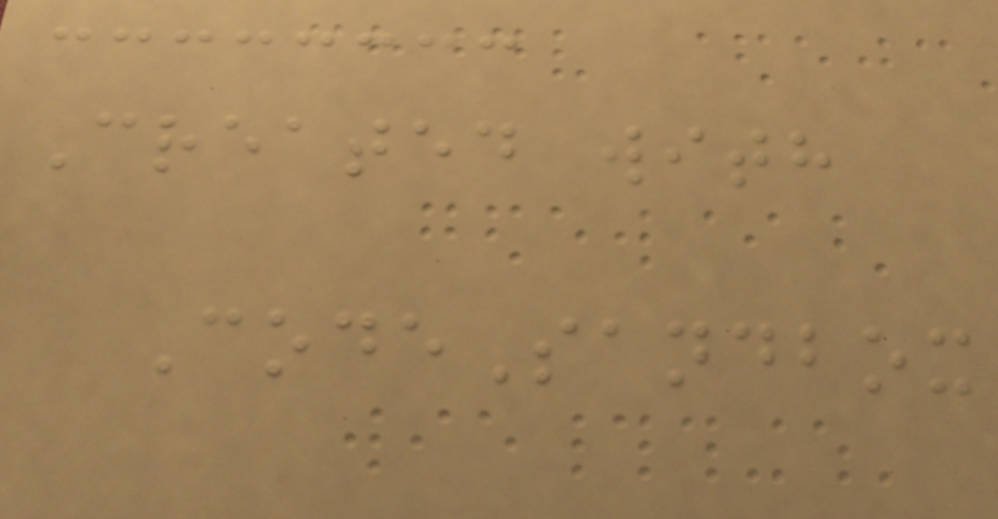Created with
CodeSandbox
